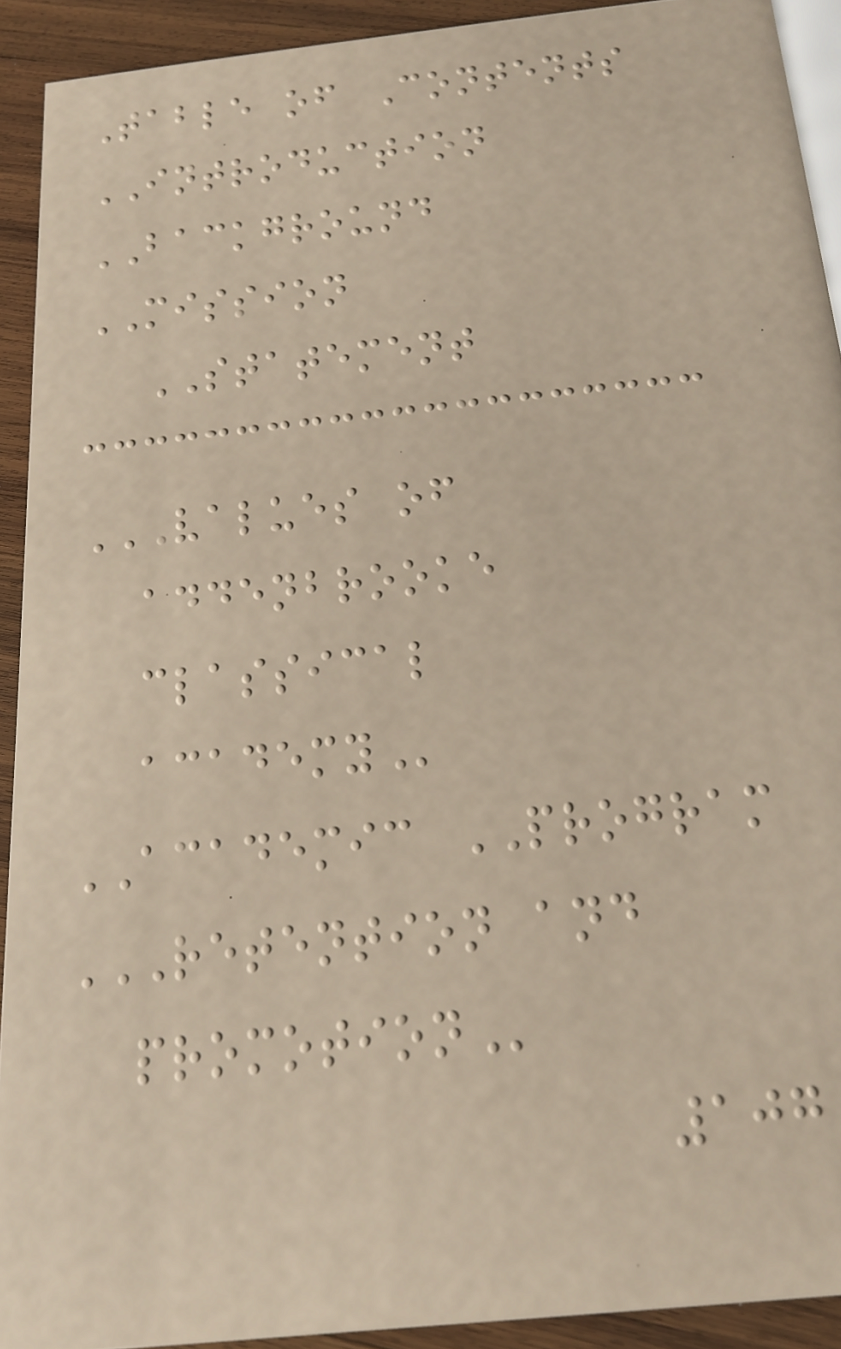Table of Contents
INTRODUCTION
BACKGROUND
MISSION
STATEMENT
VALUES OF
ADDENBROOKE
CLASSICAL
ACADEMY
ACADEMIC PROGRAM
RETENTION AND
PROMOTION
107
